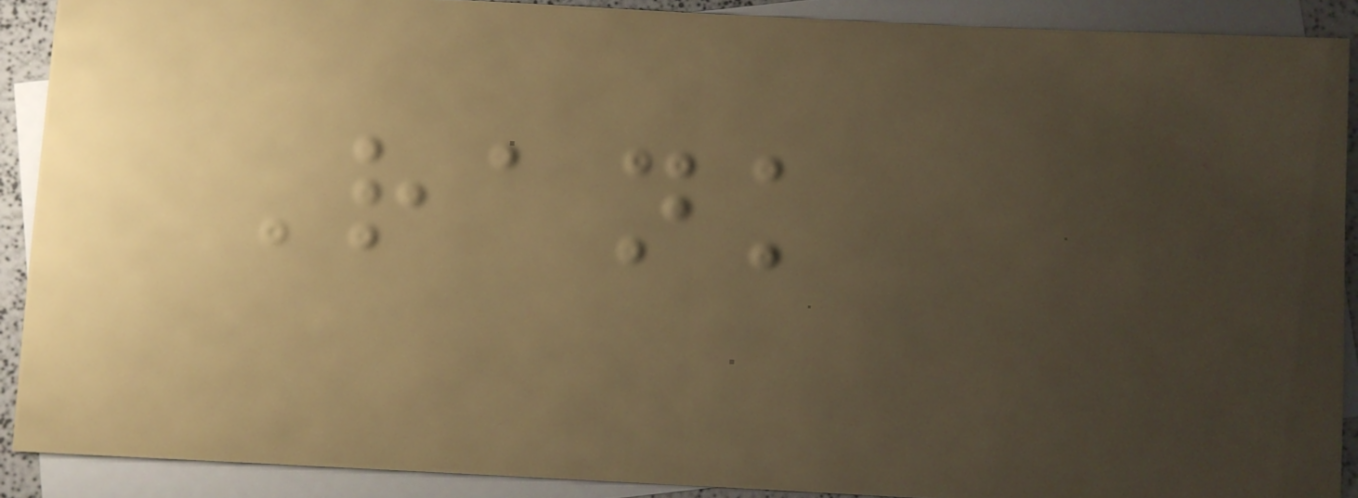Rank
